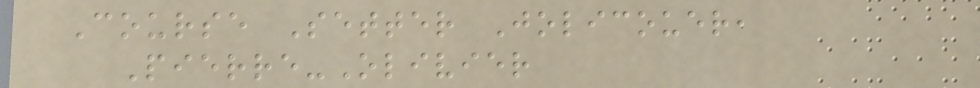Course Setter Jolicouer,
Pierre-Olivier
